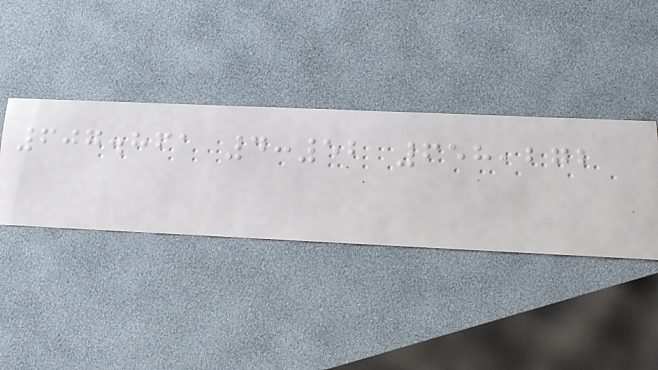607.861 4:52 658,272
